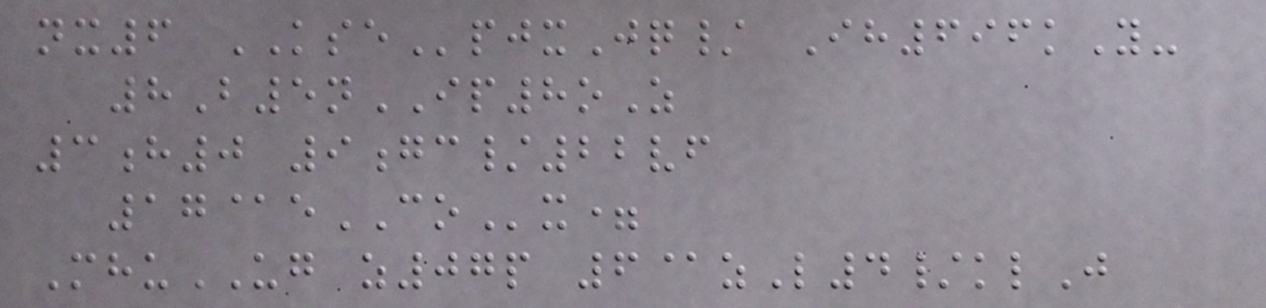nx6 KSEpjxJq/ Ih696kY-
8B5nIP8oZ
3h0 9gc/22vf
17@eCOx=
MhuUG z07p 6@zL4/klJ
